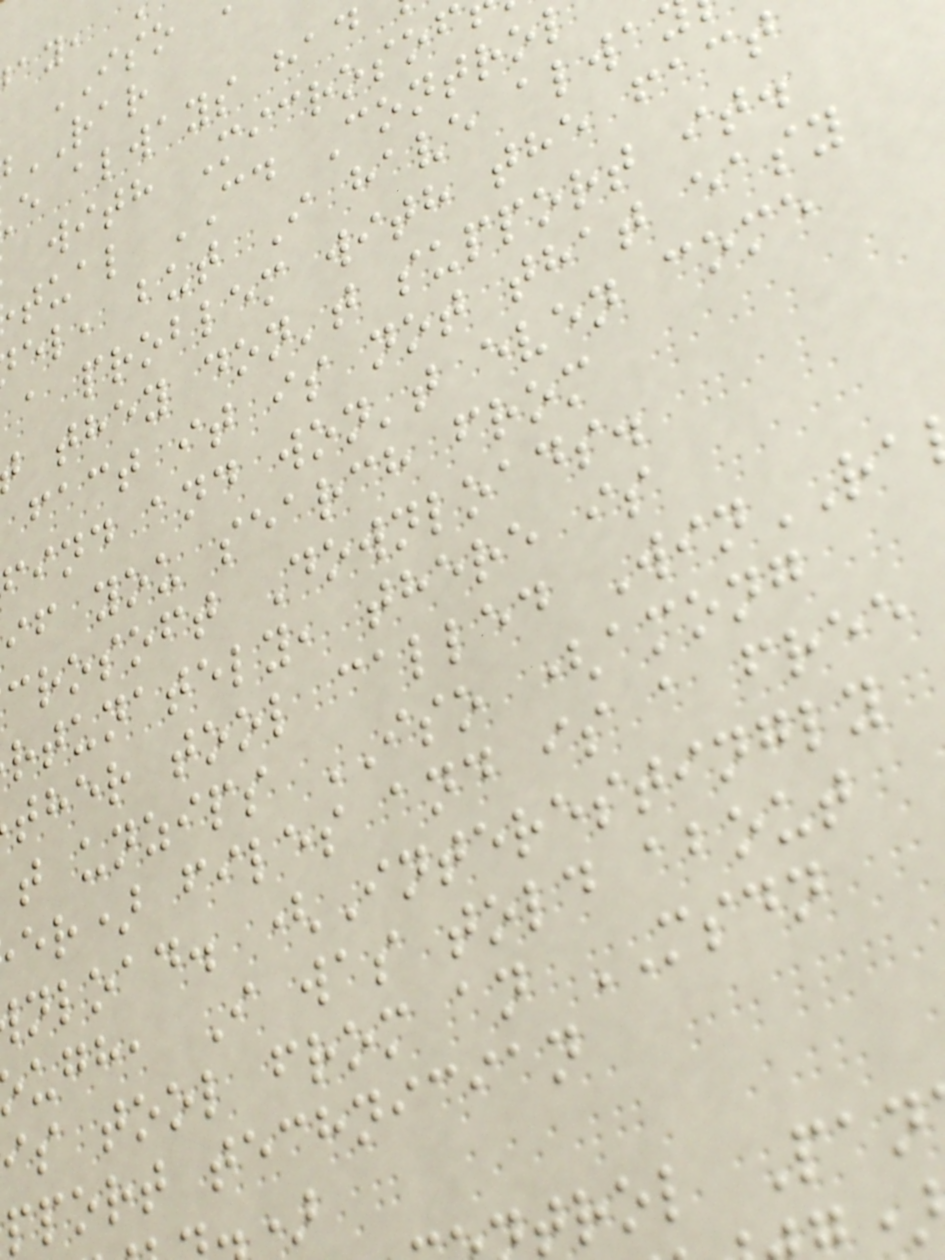RAR
e always had
with Microsof
tual CD Contro
el, but I have alwa
a problem with the fact
they don't support it.
fact it is not that easy
find and won't even come
if you search from
crosoft Downloads.
rtunately, there is
ther tool called WinRA
t unzips ISO (among
er) files and is a free
nload. (Interestingly
ugh, I was told about
is tool from an MSDN
pport technician
trol Pan
